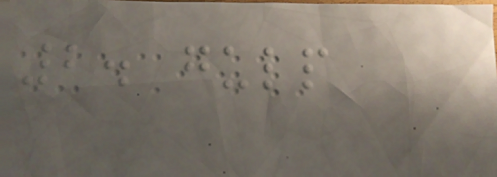2. gulp
